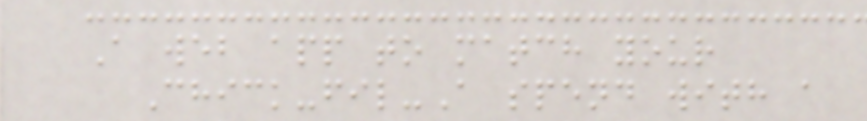A web app to match your
Chick-fil-A spend with a
